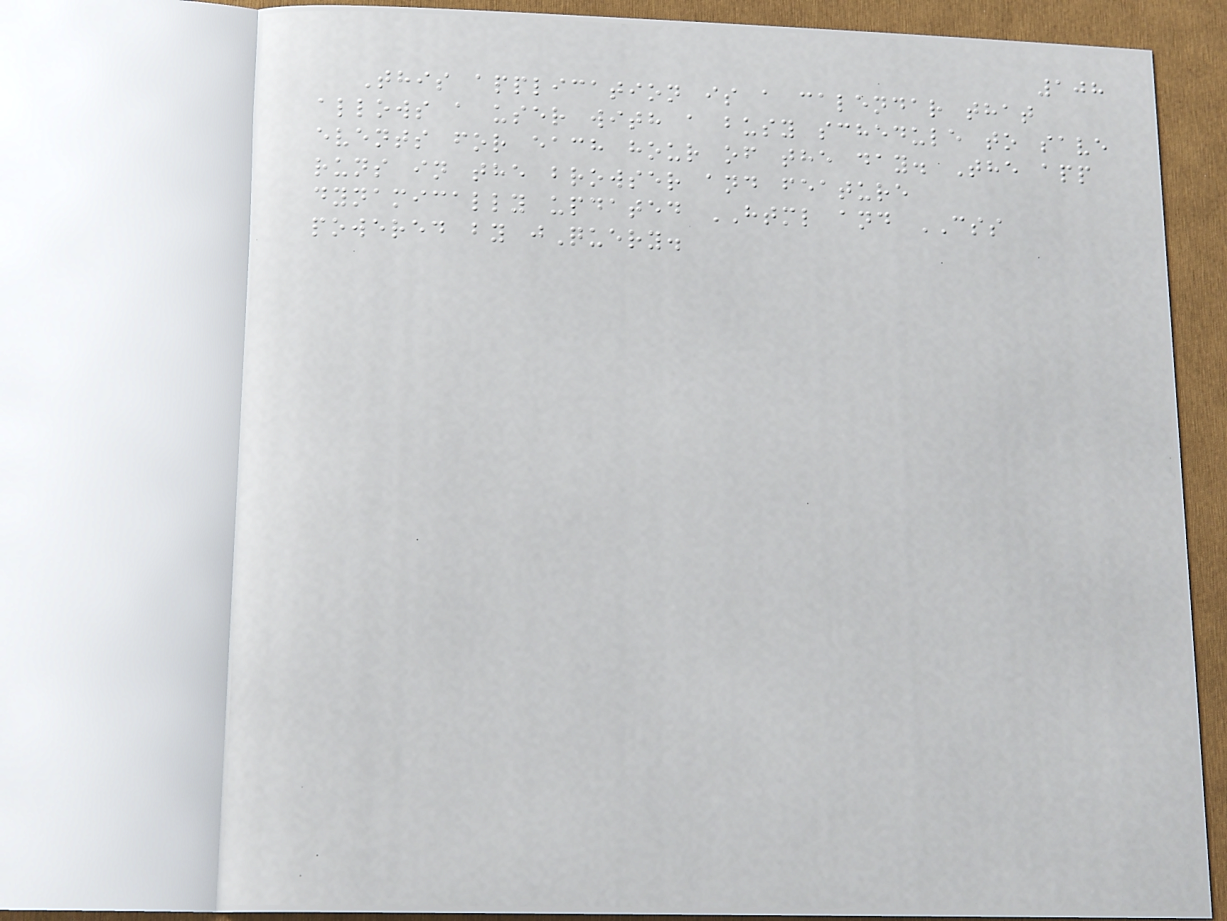108
This application is a calendar that
allows a user with a busy schedule to save
events for each hour of the day. The app
runs in the browser and feature
dynamically updated HTML and CSS
powered by jQuery.
